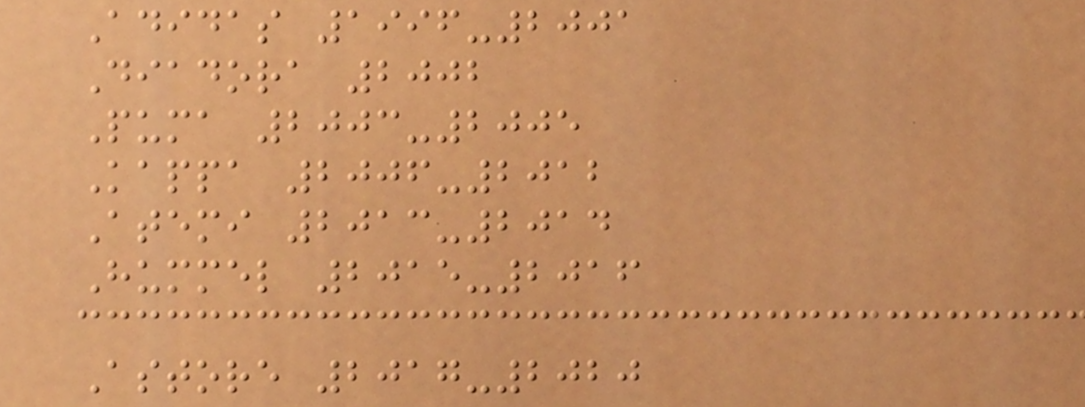Adidas 1996-2001
Diadora 2002
Puma 2003-2005
Kappa 2006-2012
Atemi 2013-2014
Hummel 2015-2016
Astore 2017-2020
